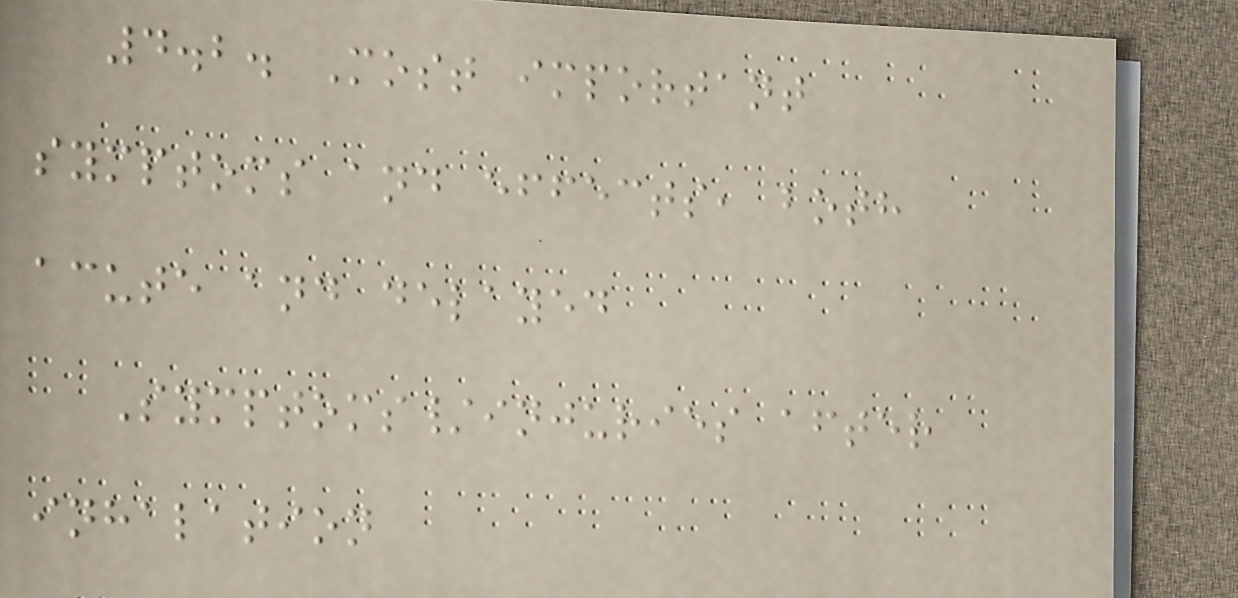4.2. Most important
symptoms and effects, both
acute and delayed
Symptoms/injuries after
inhalation
